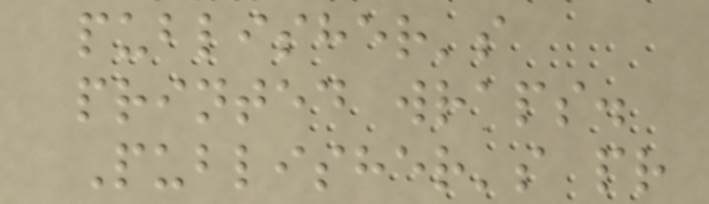publisher's
printed wraps.
Publisher's pr
